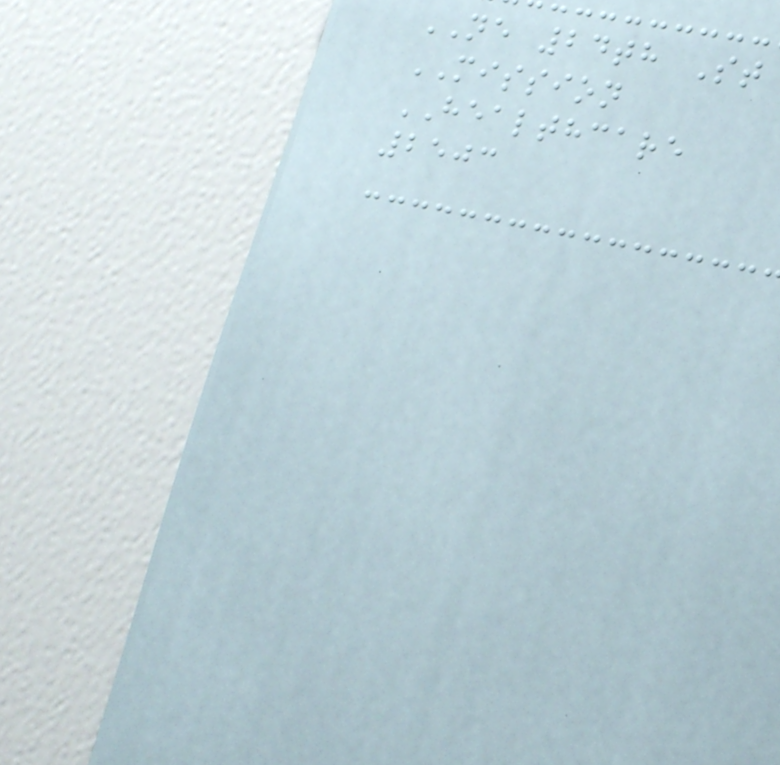NE 24th St
MISSION
HEALTHCARE
2503
